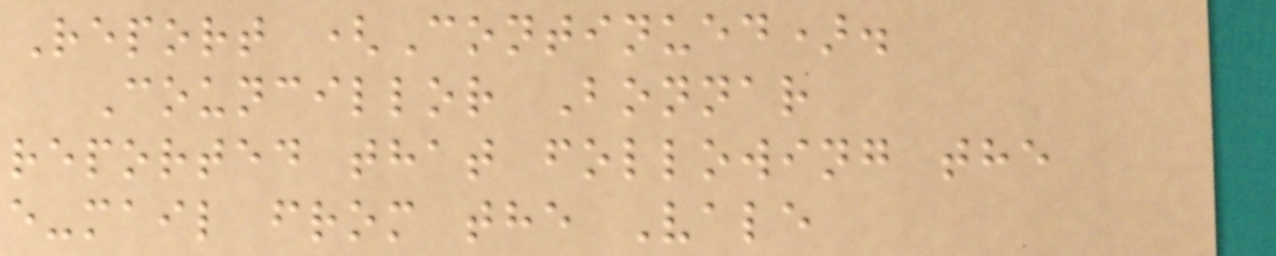Report (Continued).
Councillor Bonnar
reported that following the
e-mail from the Vale
